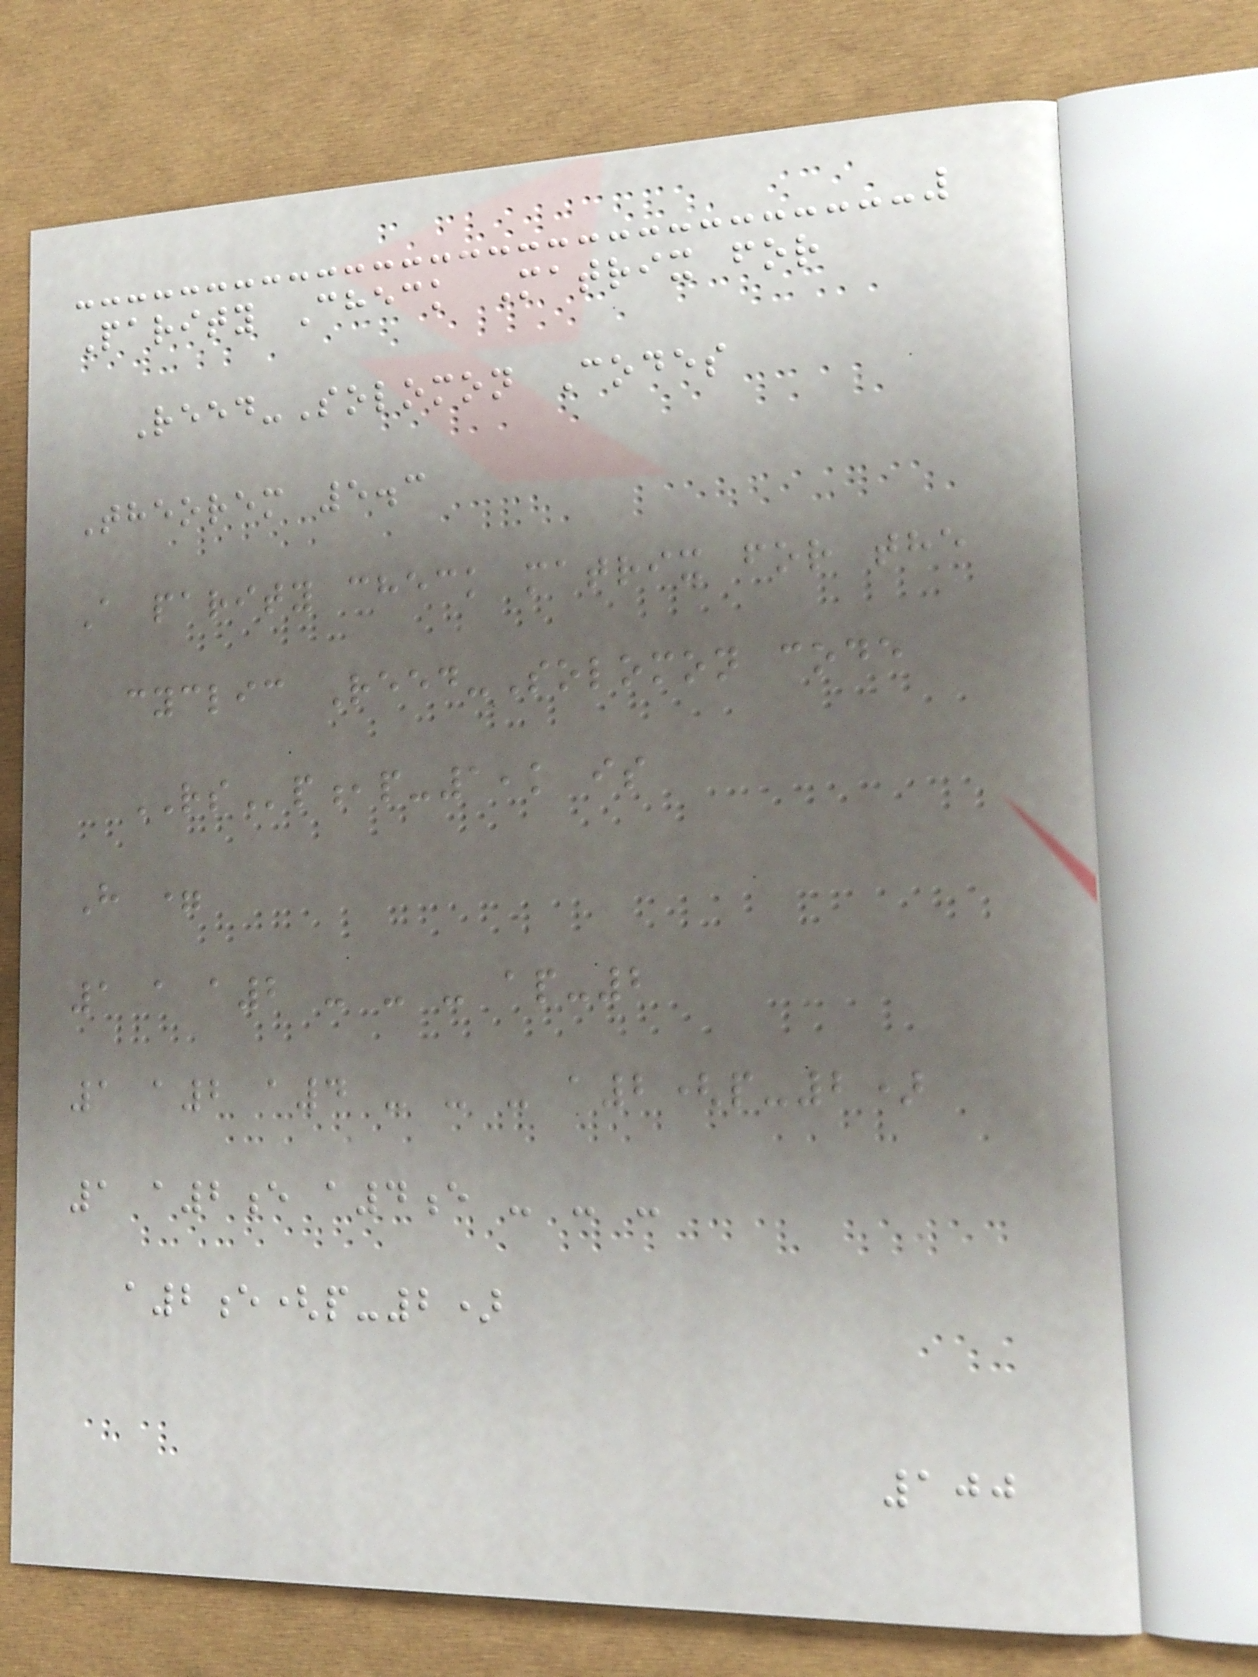Parity Check Matrix for
Reed-Solomon Codes
Theorem 5.3
A parity check matrix for the
cyclic Reed-Solomon code
RSp,p-1,k is
H =
1 a a2 - - - ap-2
1 a2 a4 - - - a2(p-2)
1 a2e a4e - - -
a2e(p-2)
100
